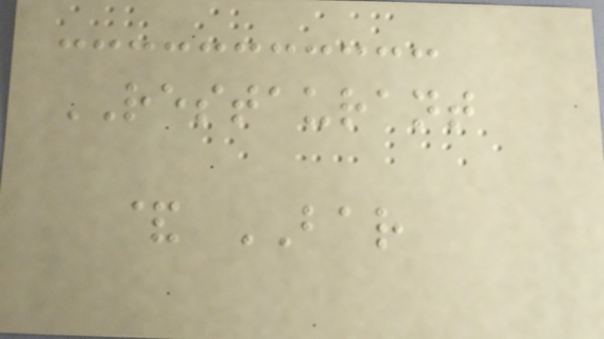RESTAURANT
& BAR
